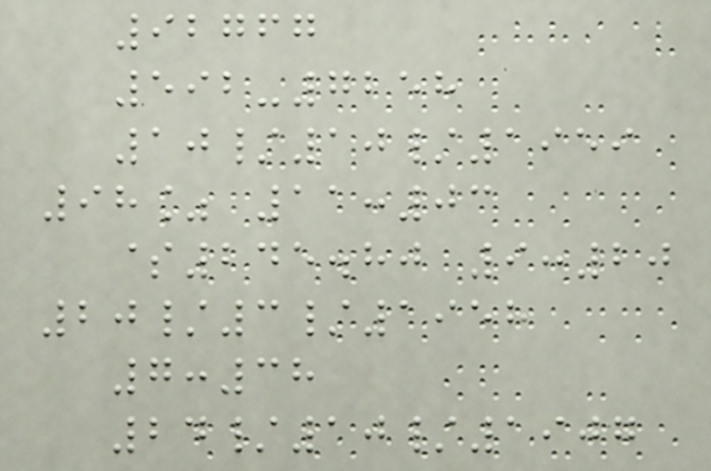92767
592-7258
10/10/1959
98% 11:03
$245.80 9:20
20/3/1958
7:38
24/10/1907
